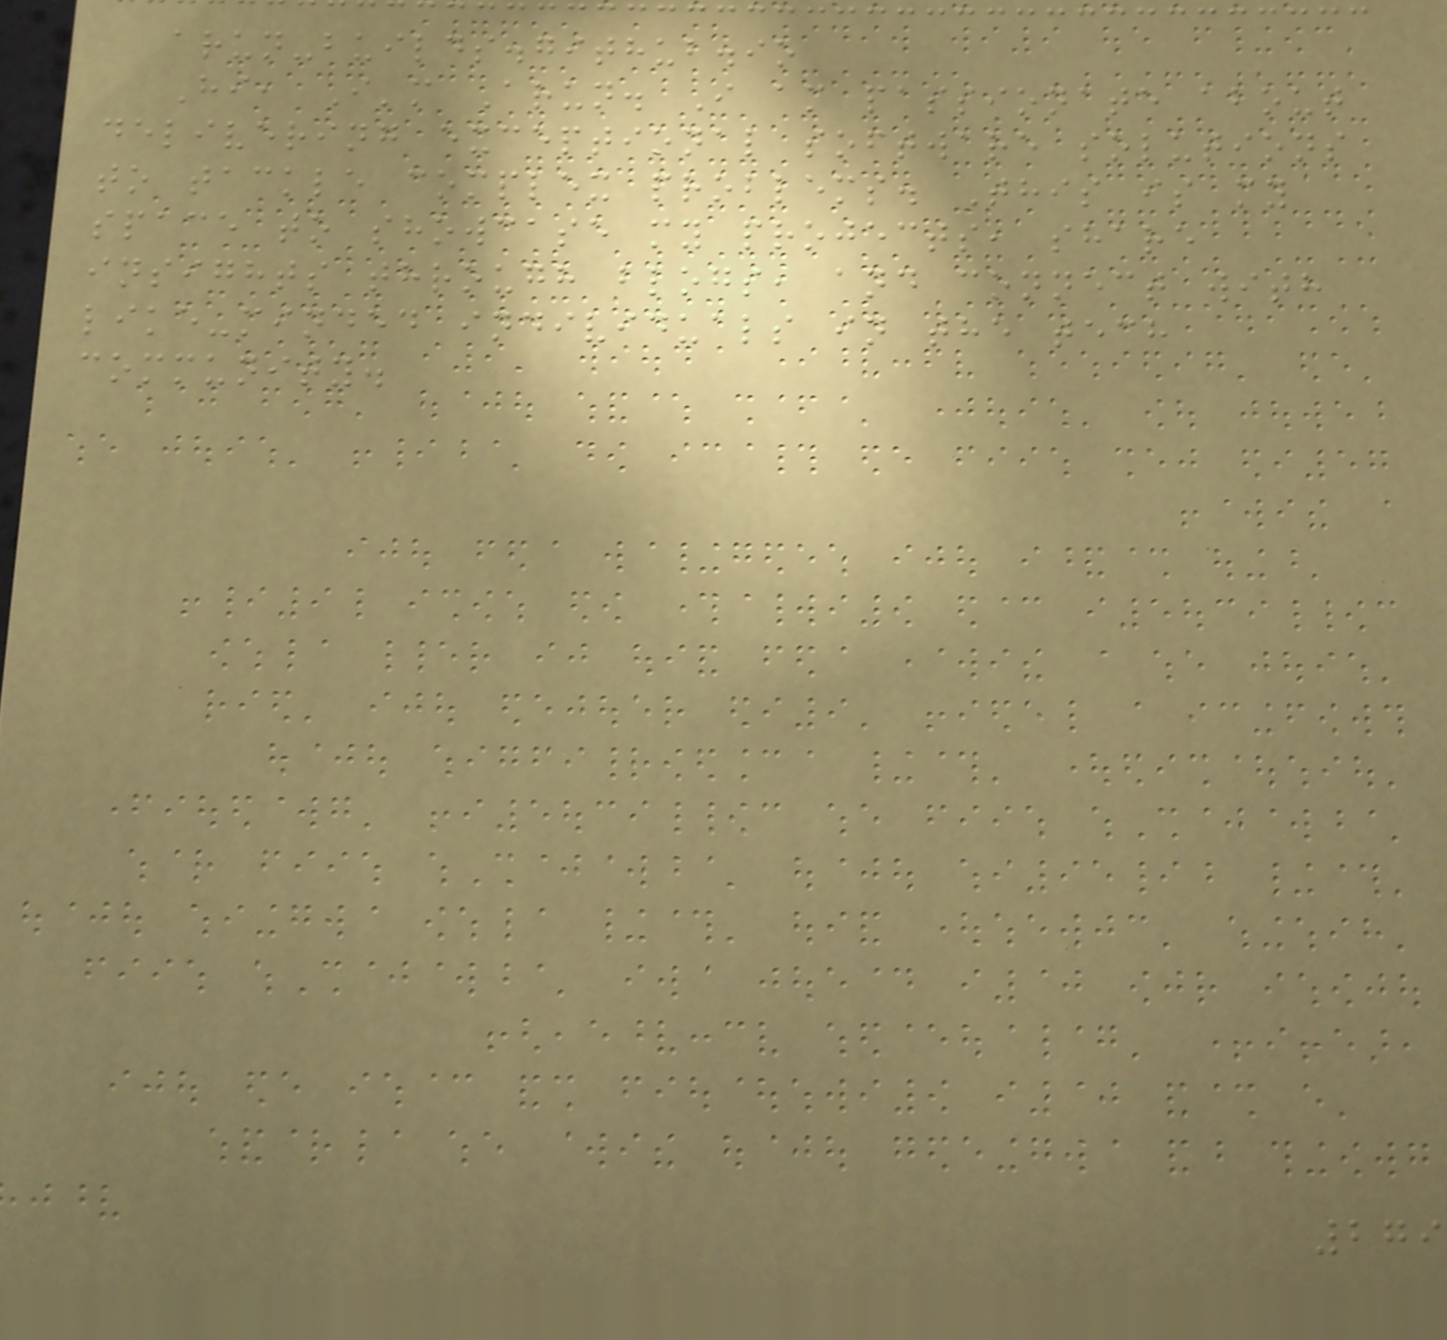arun-builds.github.io
Hi, I'm Arun. I am passionate about
delivering exceptional software solutions
to tackle complex problems. This is my
space to showcase my projects, share
insights through blogs, and connect with
like-minded individuals in the tech
community.
279
